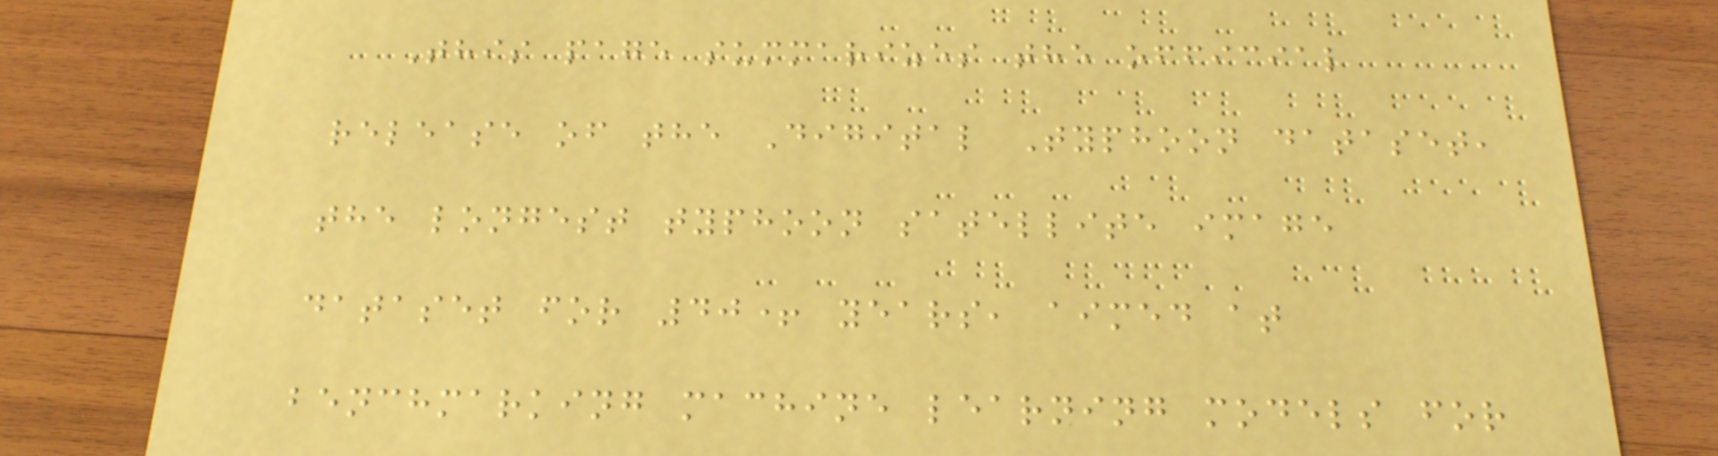This page summarizes the official
release of the Digital Typhoon dataset,
the longest typhoon satellite image
dataset for 40+ years, aimed at
benchmarking machine learning models for
